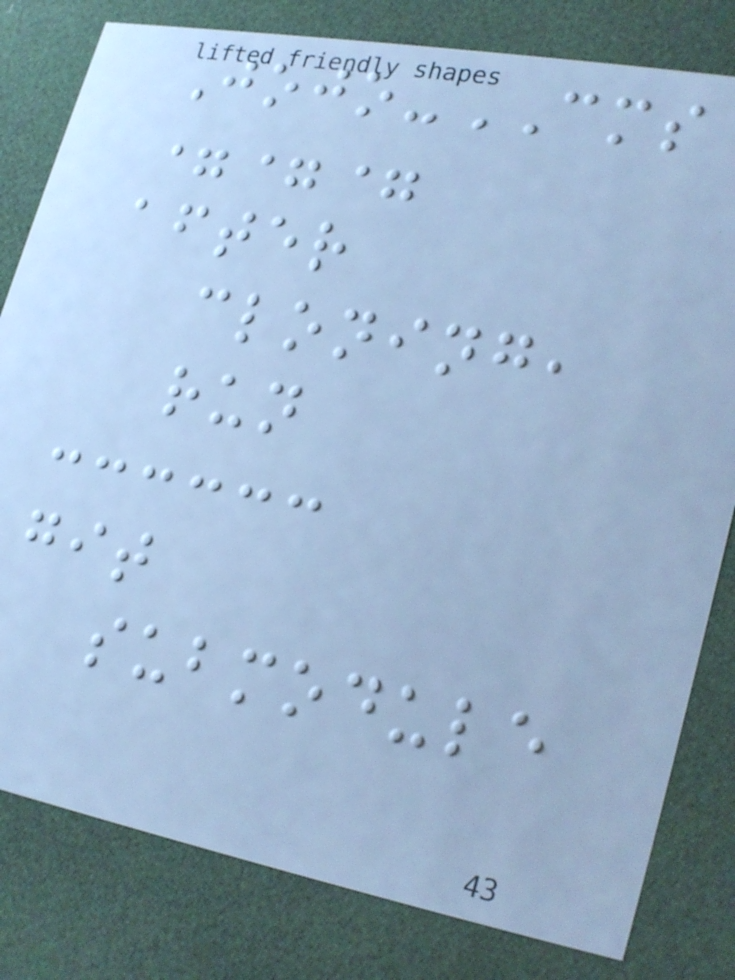Jojo-CMS
===
after
cloning,
run
git
submodule
